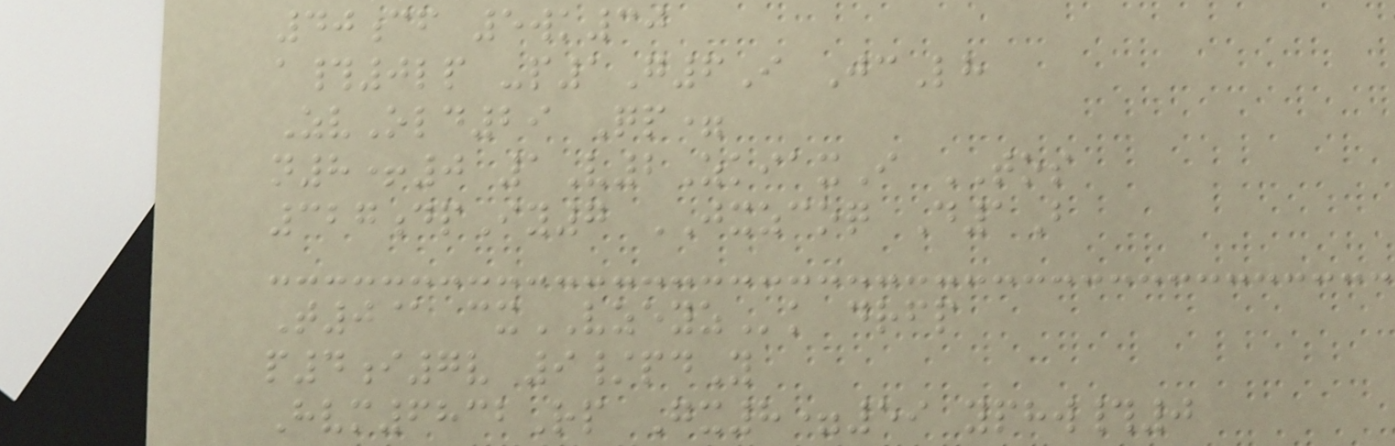40cf 5wk30
a#0lp -p1G6I JcLh
ZvOld29 Qp=
n8+0 1V2ZkiaxI TOS
327dpIy7 JXZCOQ D1B
T0@ cxVZEYZk drfp
p4i7v 9/pdY
Hvm6832Rp Gx8=59 yphw#0
